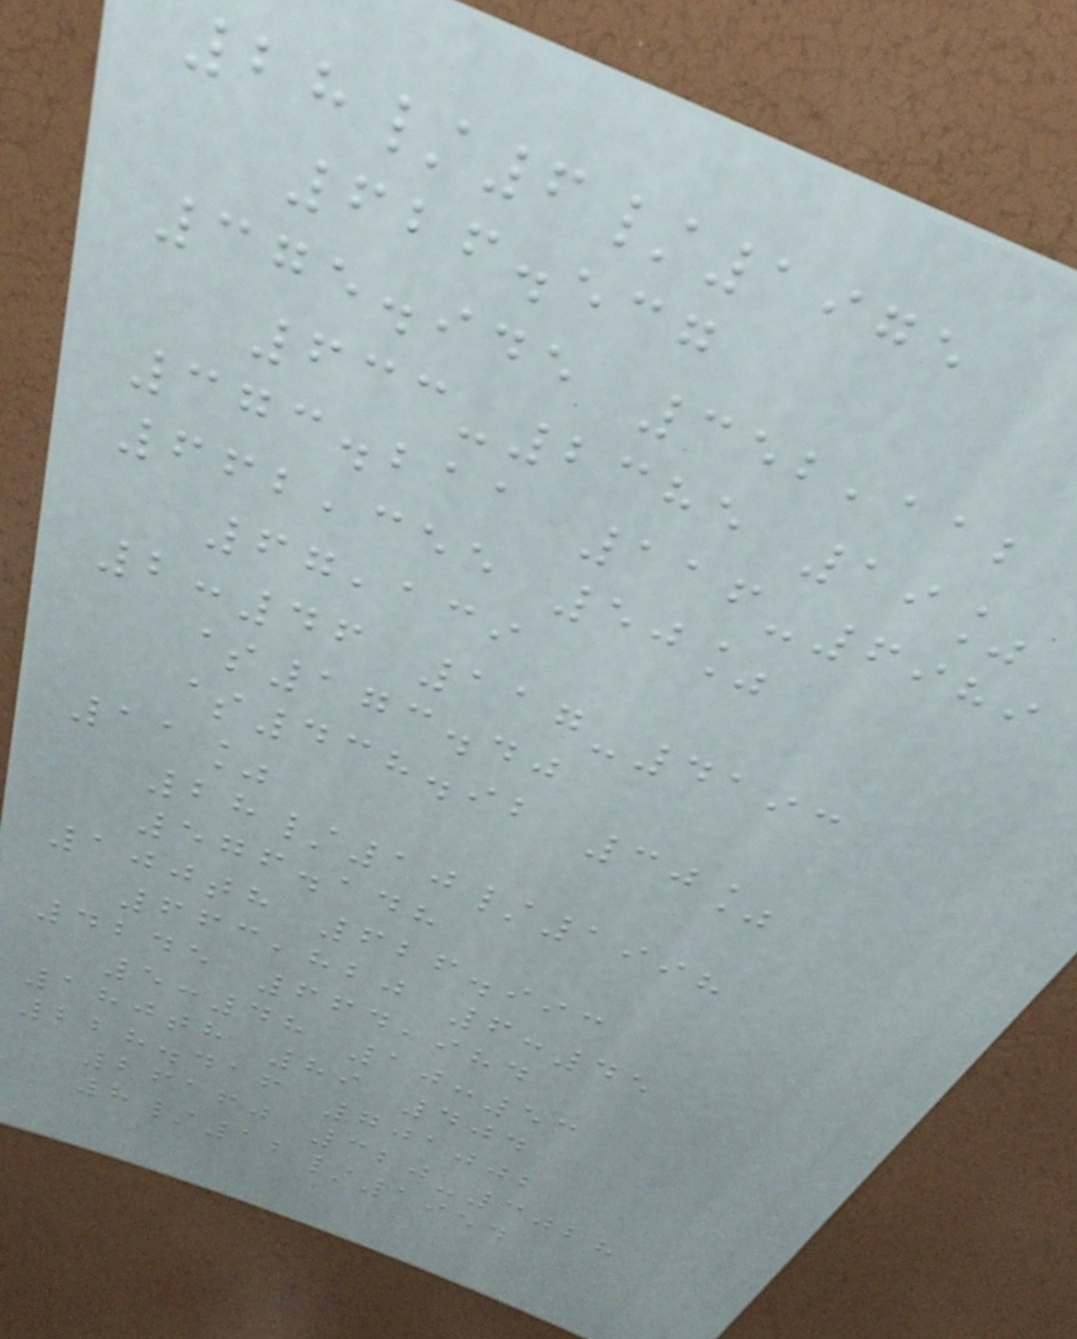28/6/1975
626.537
375.945 352,112
633-2385 19%
373.211 116-6989
662,355 50%
67,139
2:46 117-4193
$173.40
$438.92 30%
11%
28/10/1998
576.148
100th 626.993
663,820 6:45
4245 664,984
5:48 10:53
180th 89 404
228.416 701002
26160 320-3028
8/12/1954
